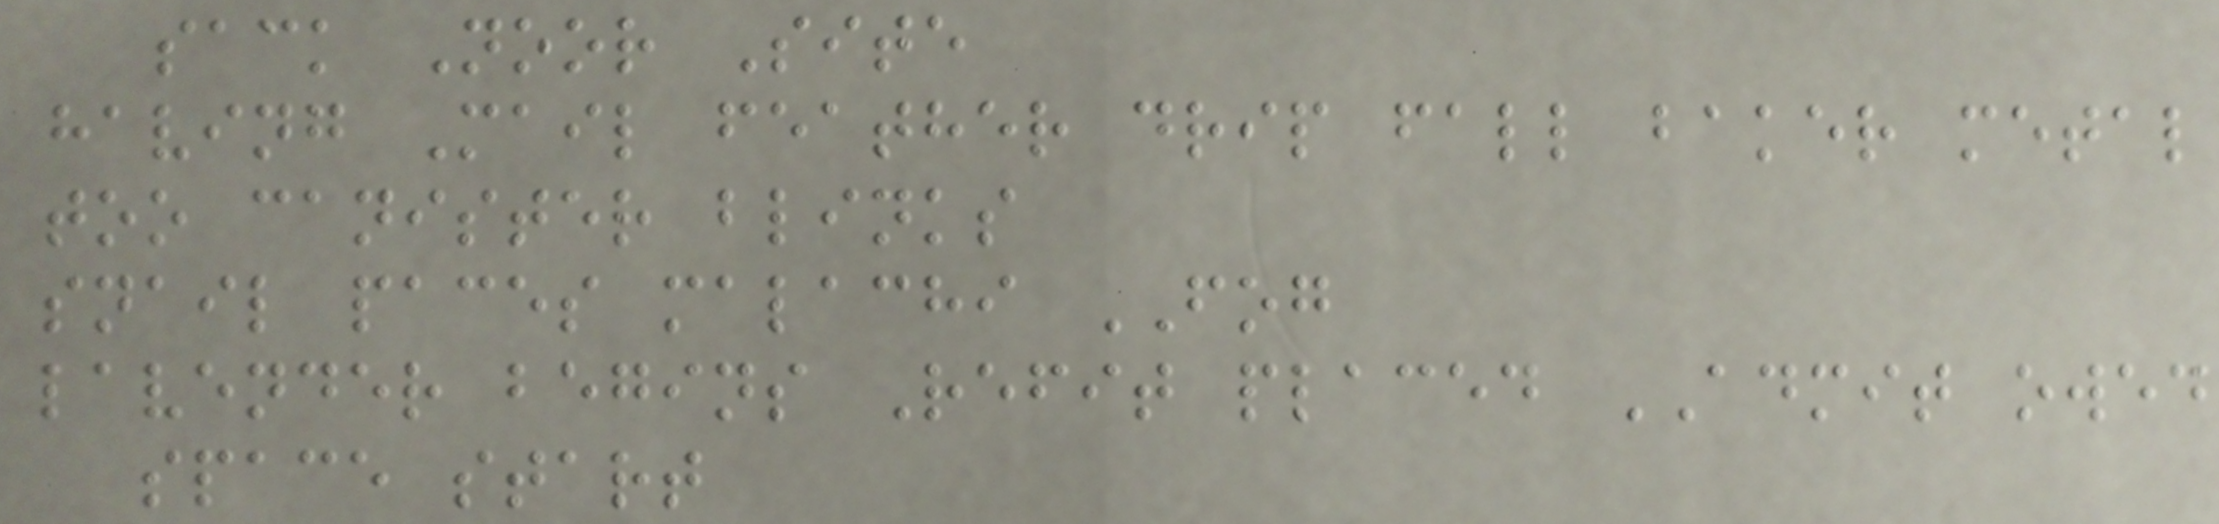sack Noor Site
having Mail feather drip fall baker metal
too canister blinks
snail paces malachi FOG
lavender begins Refit placed ADMIT owed
space start
